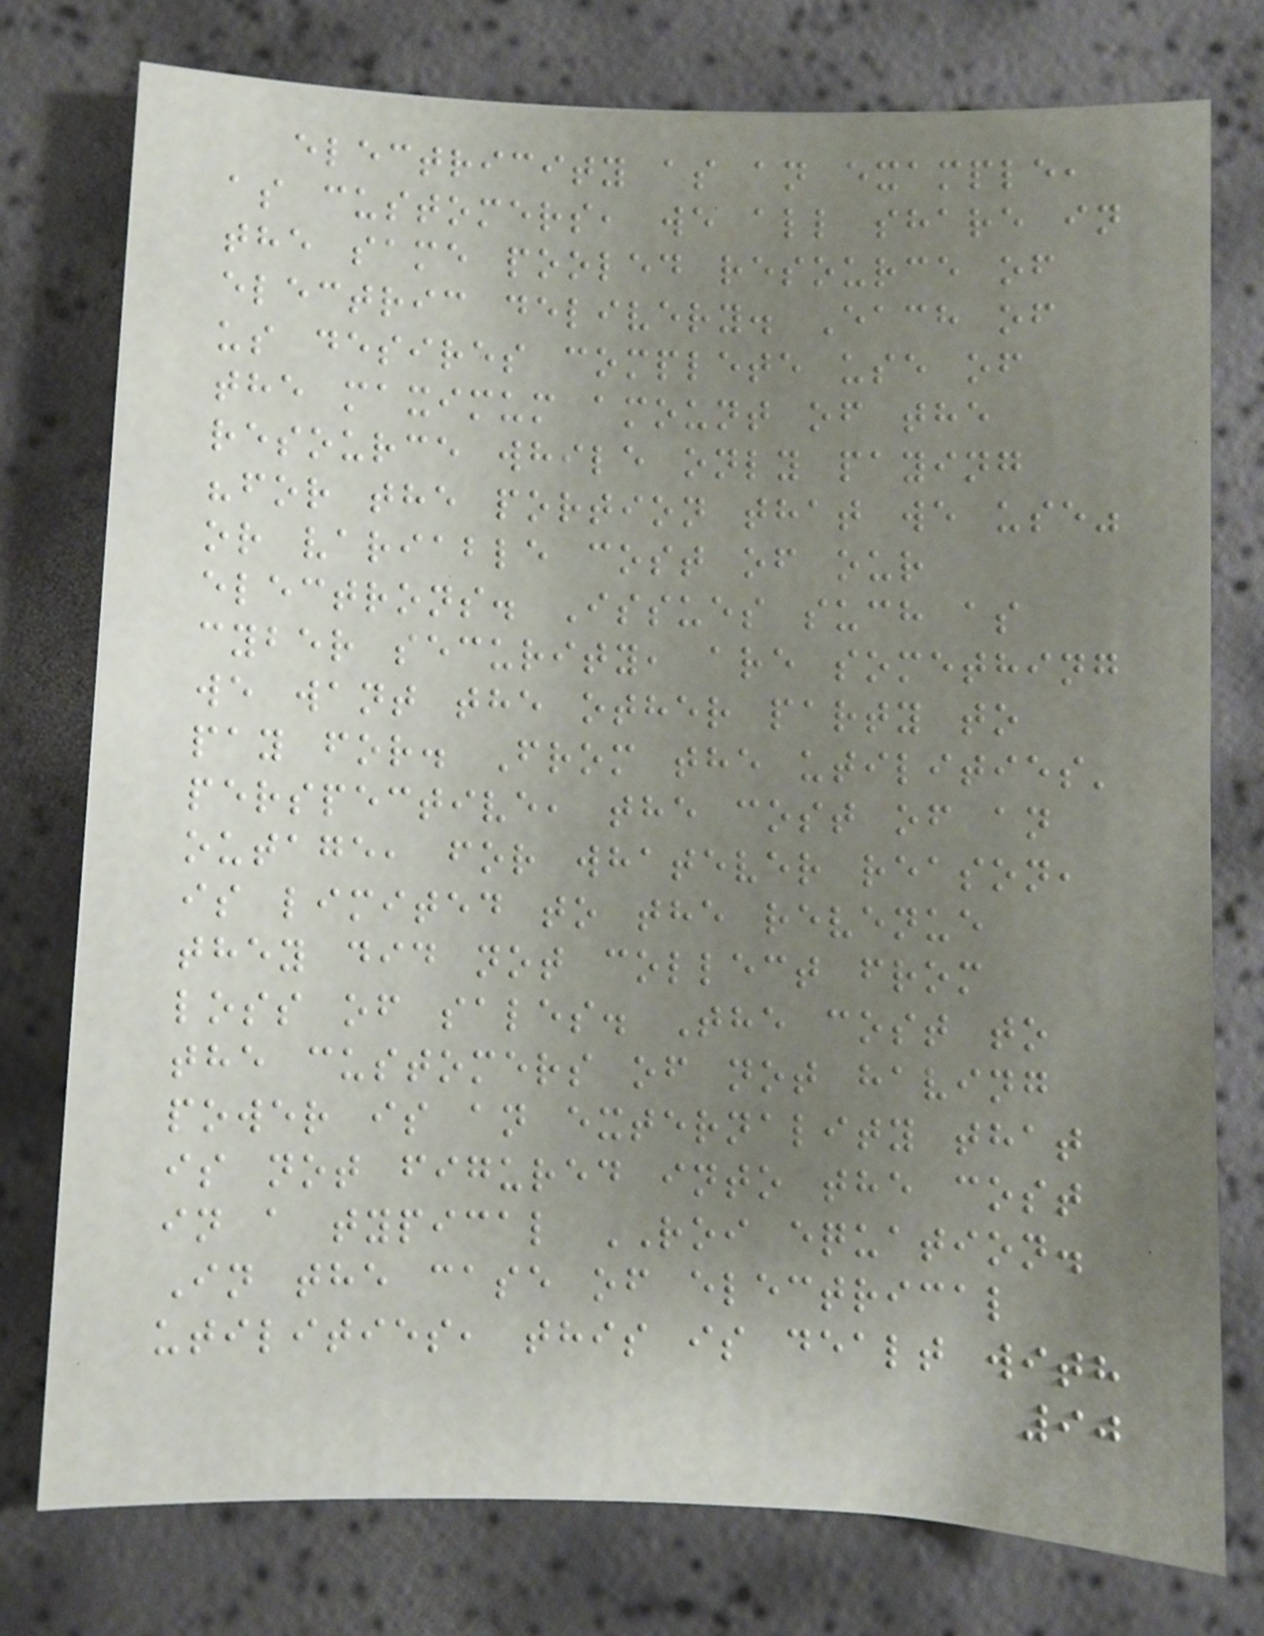electricity as an example,
as customers, we all share in
the same pooled resource of
electric delivery. Each of
us desires complete use of
the maximum amount of the
resource while only paying
"for the portion that we use"
or variable cost of our
electrons. Issues such as
cyber security, are something
we want the other party to
pay for. From the utilities'
perspective, the cost of an
outage, for whatever reason,
is limited to the revenue
they did not collect from
loss of sales. The cost to
the customers of not having
power is an externality that
is not figured into the cost
in a typical ROI equation.
In the case of electrical
utilities, this is dealt with
90
